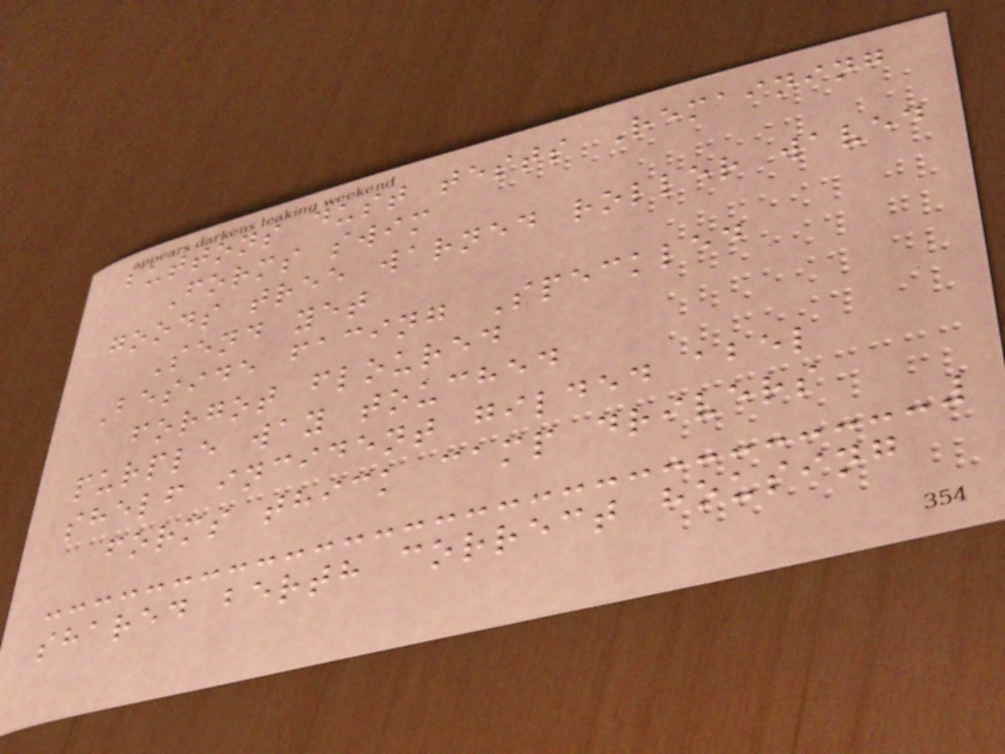buttons dust tests Remaining
Forms swim
goods tree warned roller waved
Send yet
Beside facing Speckled
forgot floured
purple way touched
shelf incident gilded abel
forms thick camp drivers
shared berth correct housing
